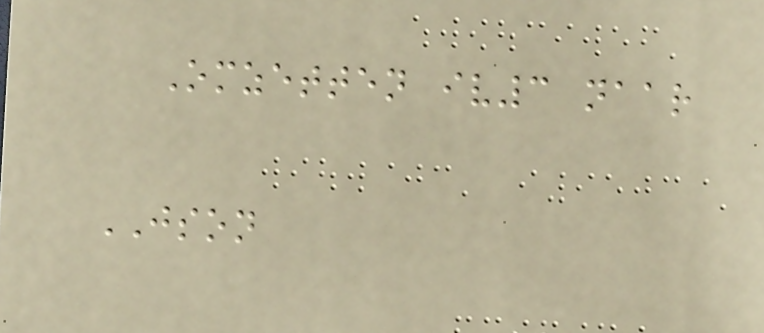Omzetten iv3 naar
JSON
